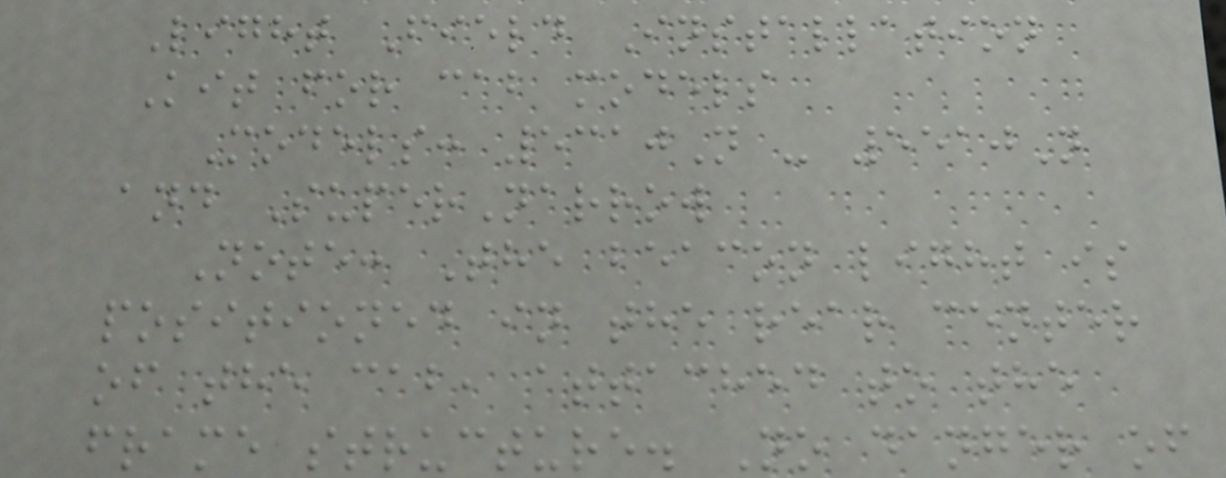Light Field Installation
Kit for cab models
Models: 5310N - 5510N
and SuperNarrow
Note: The beacon light is
positioned in the rear center
of the cab, attached to the
frame structure. No danger of
